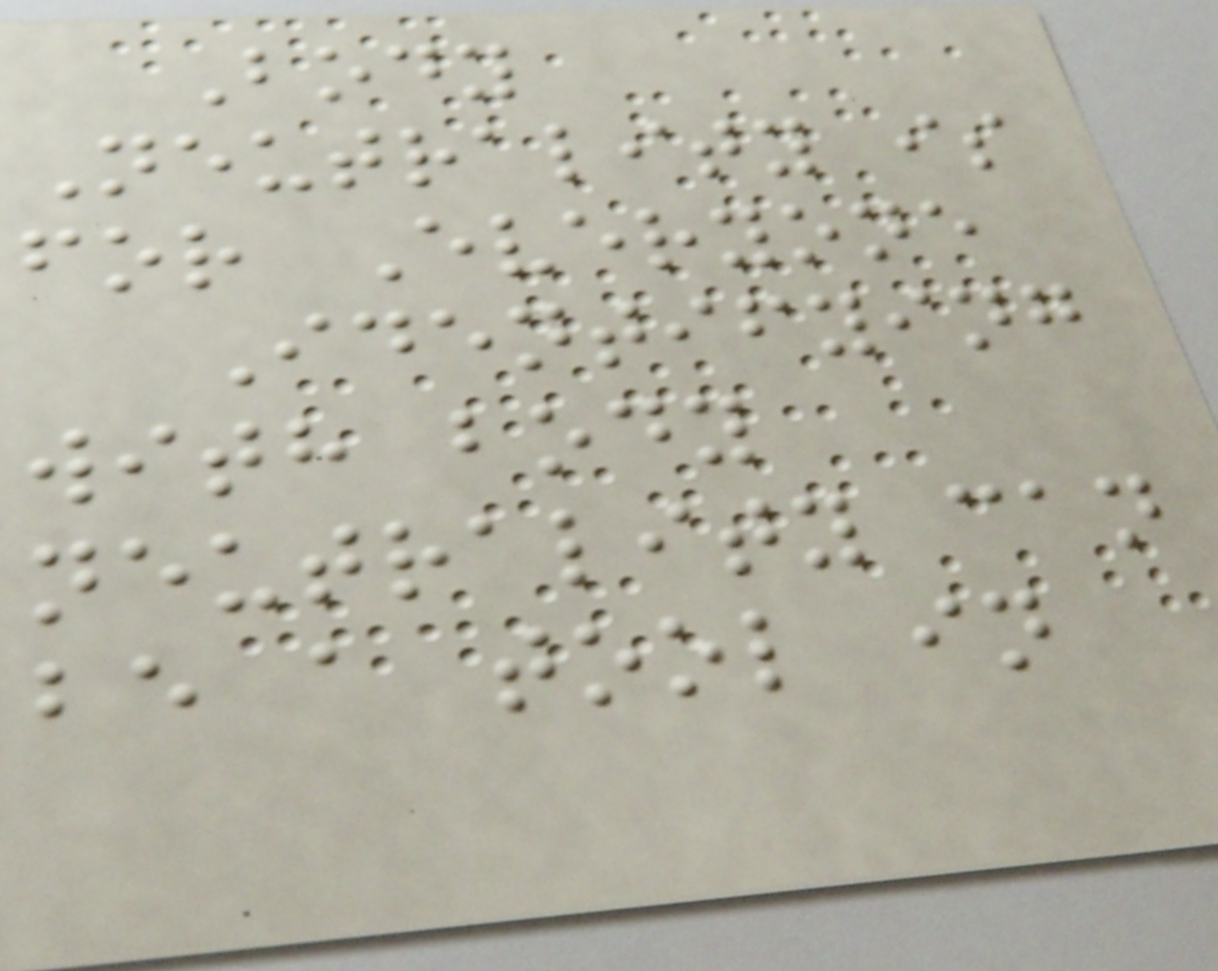Body
Neutrality is
for Everyone
Identifying
with body
neutrality can
be a tool in
